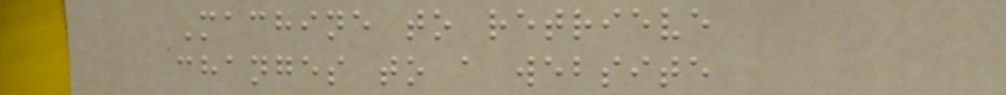Machine to retrieve
changes to a website
